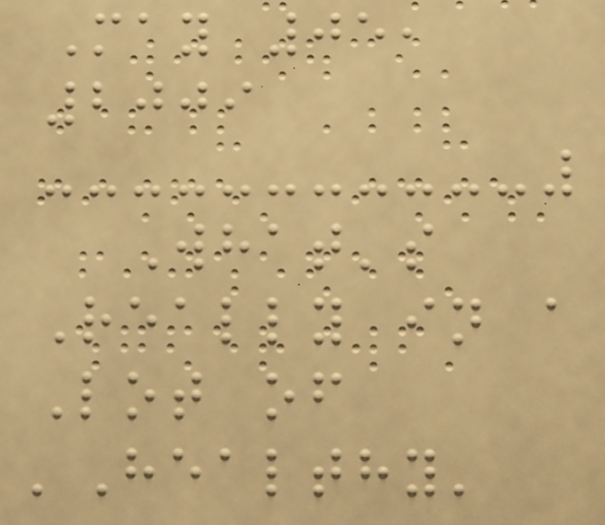May 05,
2009
What's
Really in a
Lot of
'Healthy'
